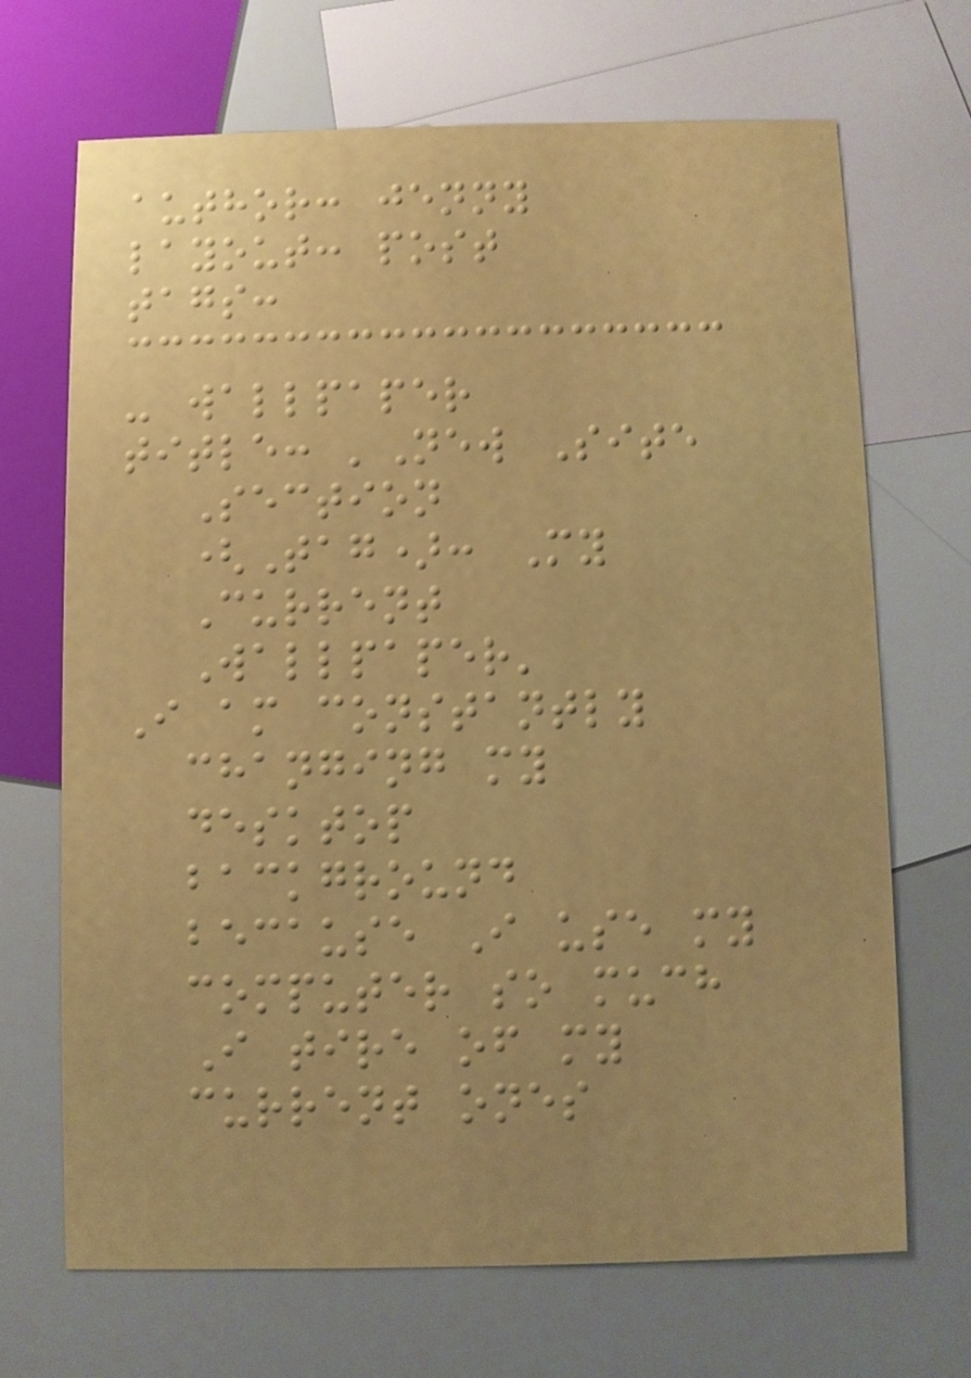author: jenny
layout: post
tags:
- wallpaper
title: 'New Site
Section
(Tag): My
Current
Wallpaper'
I am constantly
changing my
desktop
background
because I use my
computer so much
I tire of my
current ones
